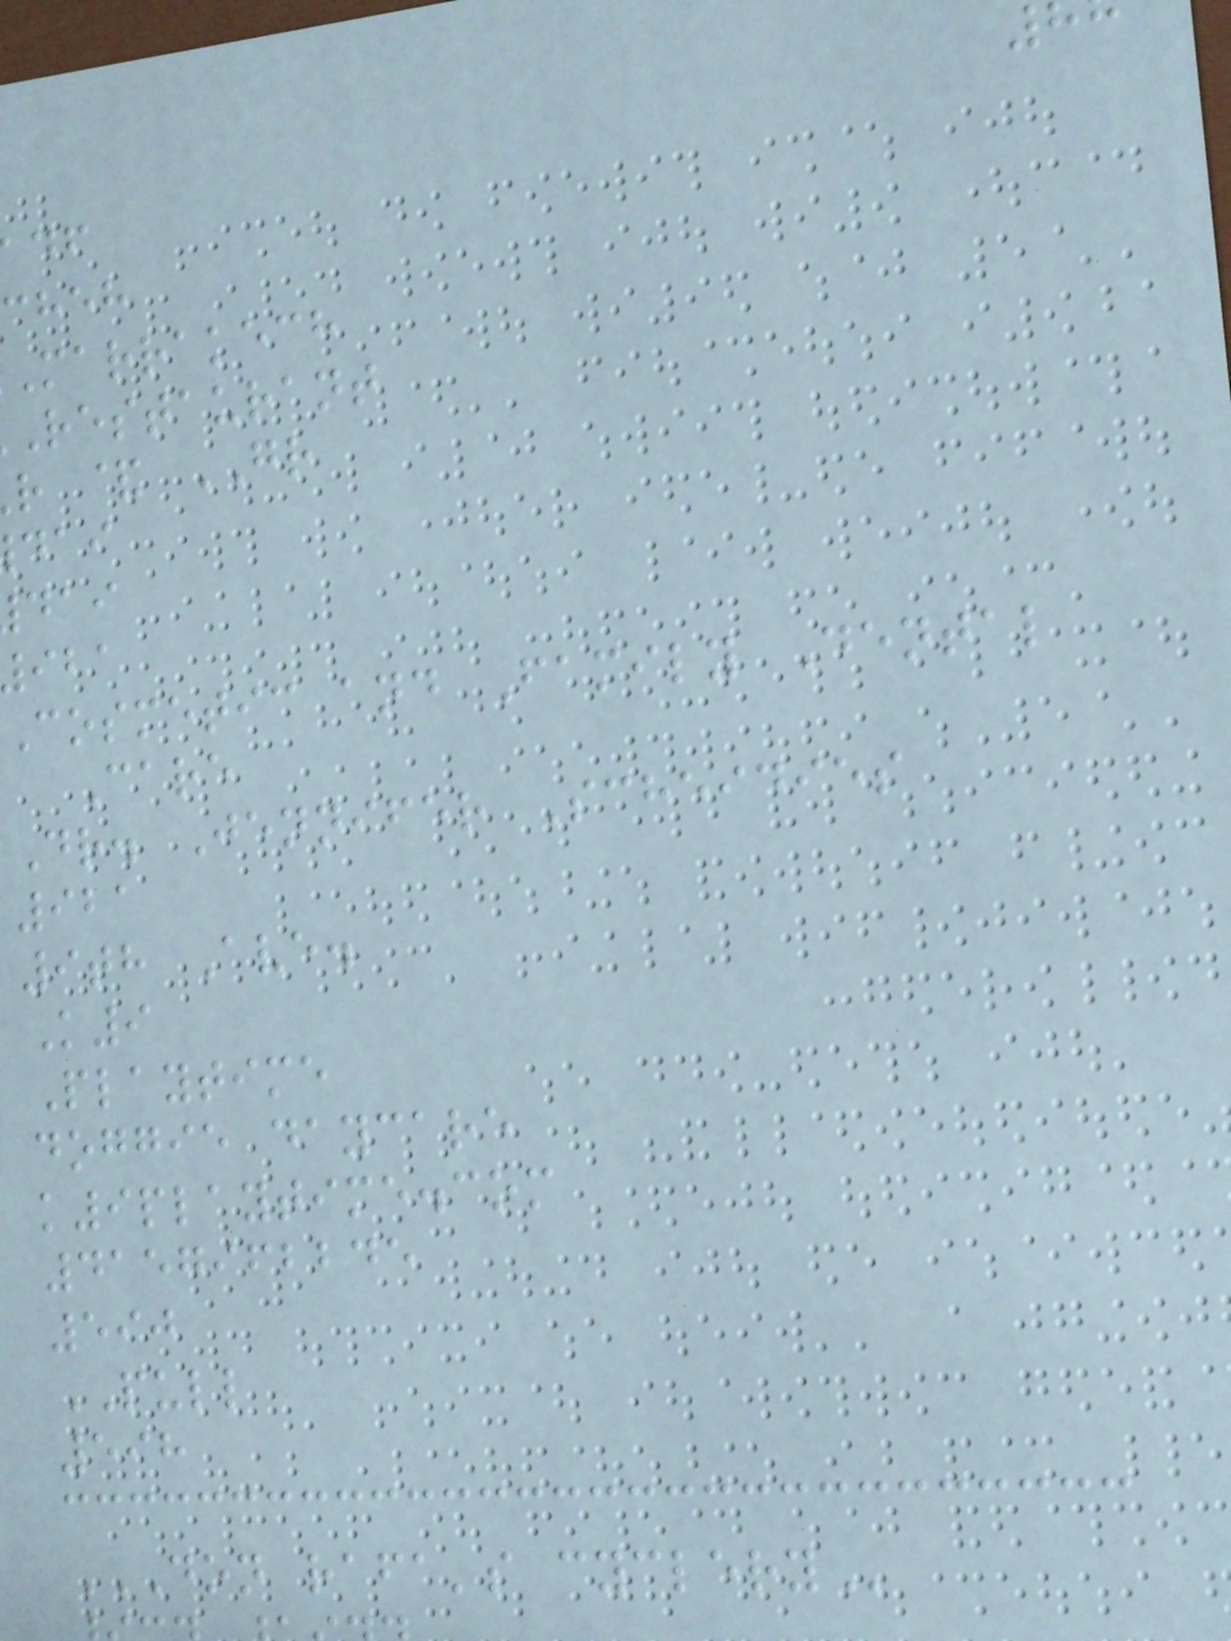cheh
marrakech
restaurant
r & GR
Cosmetic and Family Dental
Care
Dr. Jennifer Scheidies
921
9th Ave.
K9
Playtime
doggie daycare
k9playtime.com
4157962245
590
PULL
598
DON RAFA'S CYCLERY
